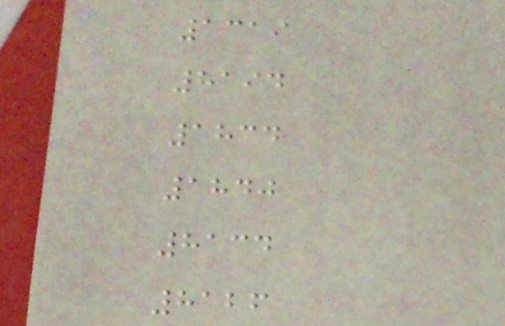1319
8194
1834
1840
8134
8126
